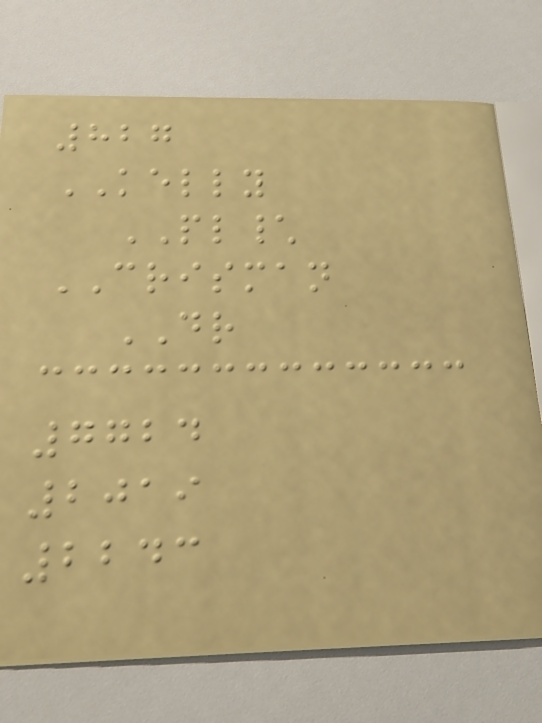827
KELLY
PL\
CRISMAN
DR
7724
2019
2243
